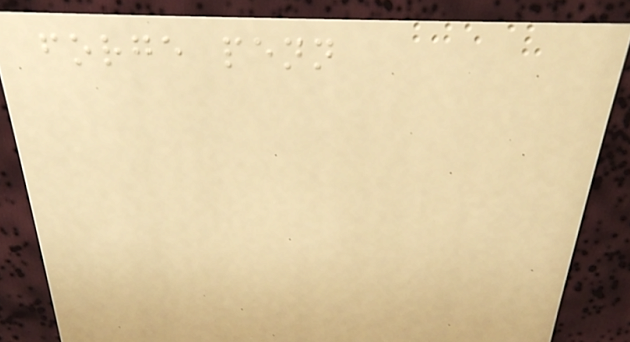forge penn
